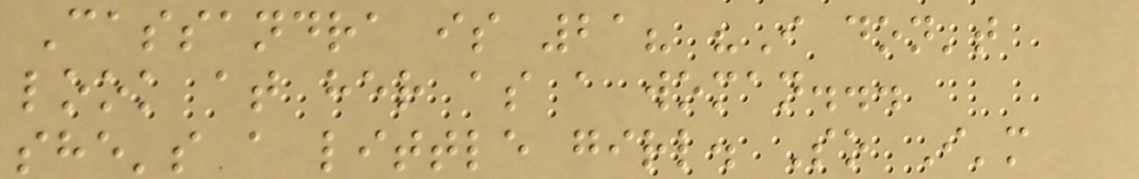Cassandra is 21? "I don't
look at her as a woman...
she's a little girl. So I'm
